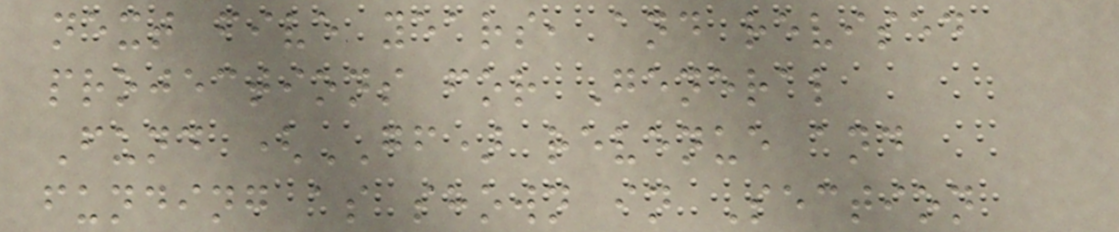next five years, and revised
projections for General
Fund (GF) revenue and
funding as shown in Section
